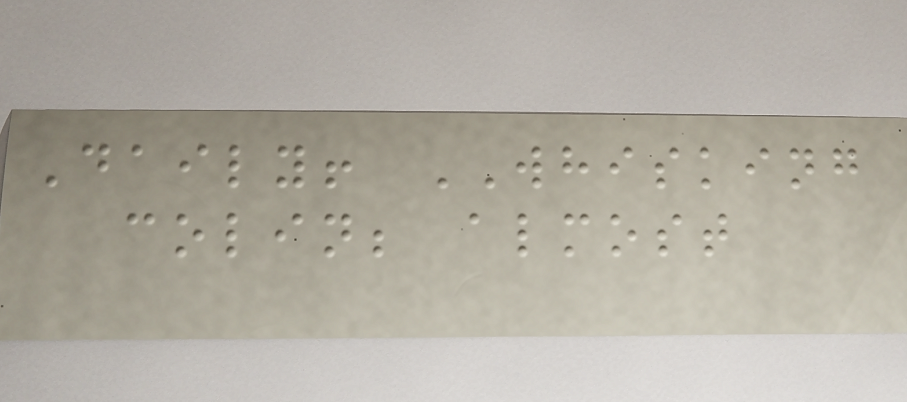Daily! WHISKING
colin; almost
